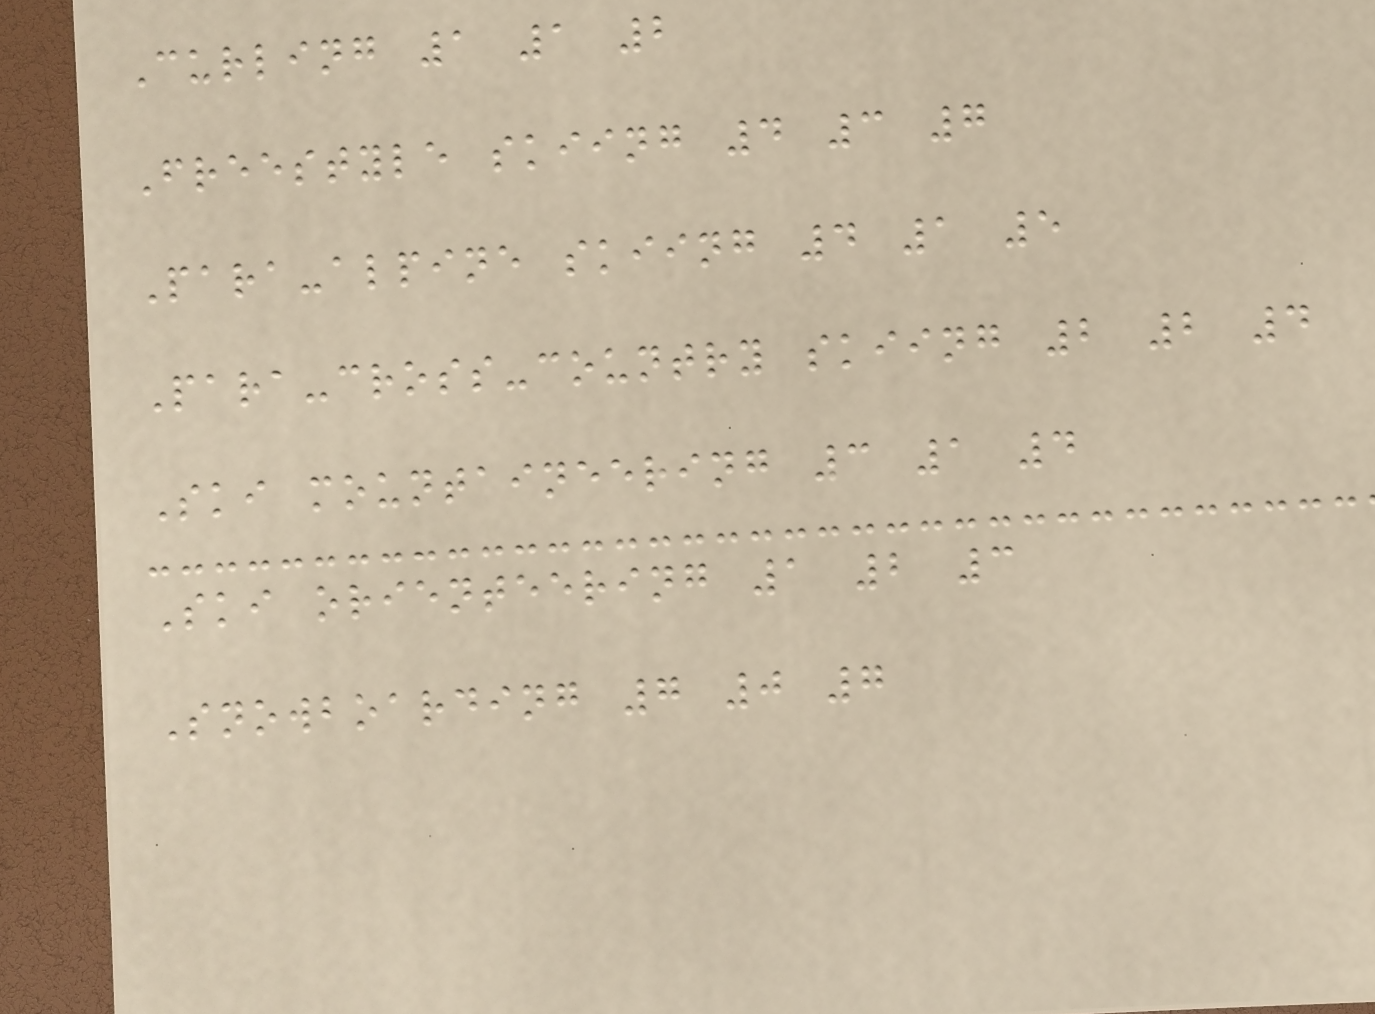Curling 1 1 2
Freestyle skiing 4 3 7
Para-alpine skiing 4 1 5
Para-cross-country skiing 2 2 4
Ski mountaineering 3 1 4
Ski orienteering 1 2 3
Snowboarding 7 0 7
